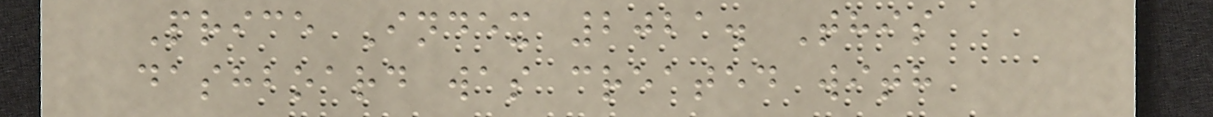Price Index 2021. This
dashboard was created with
